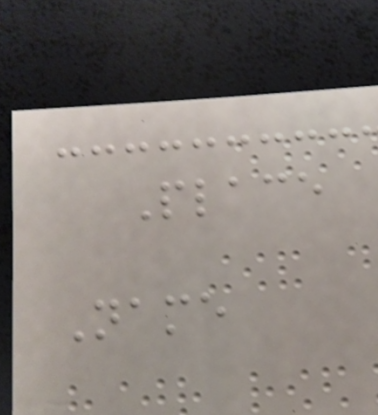Place
Name
